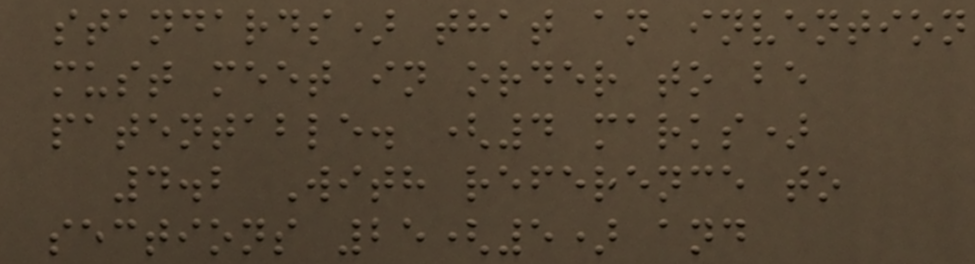standards) that an invention
must meet in order to be
patentable. (4 marks)
4.2 With reference to
sections 25(5) and
